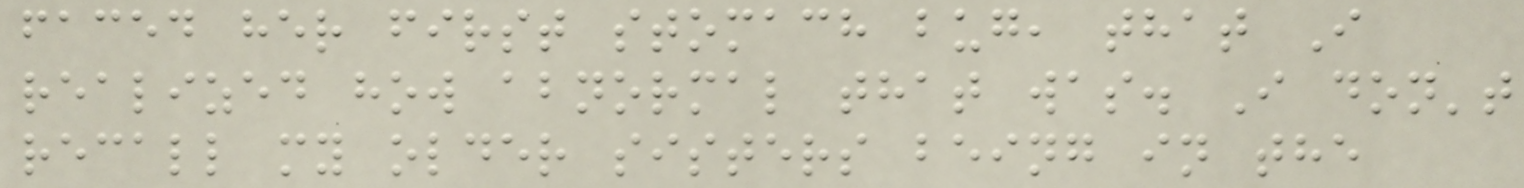faced her first stomach bug, that I
realized how abnormal that was. I don't
recall my older sisters being in the
